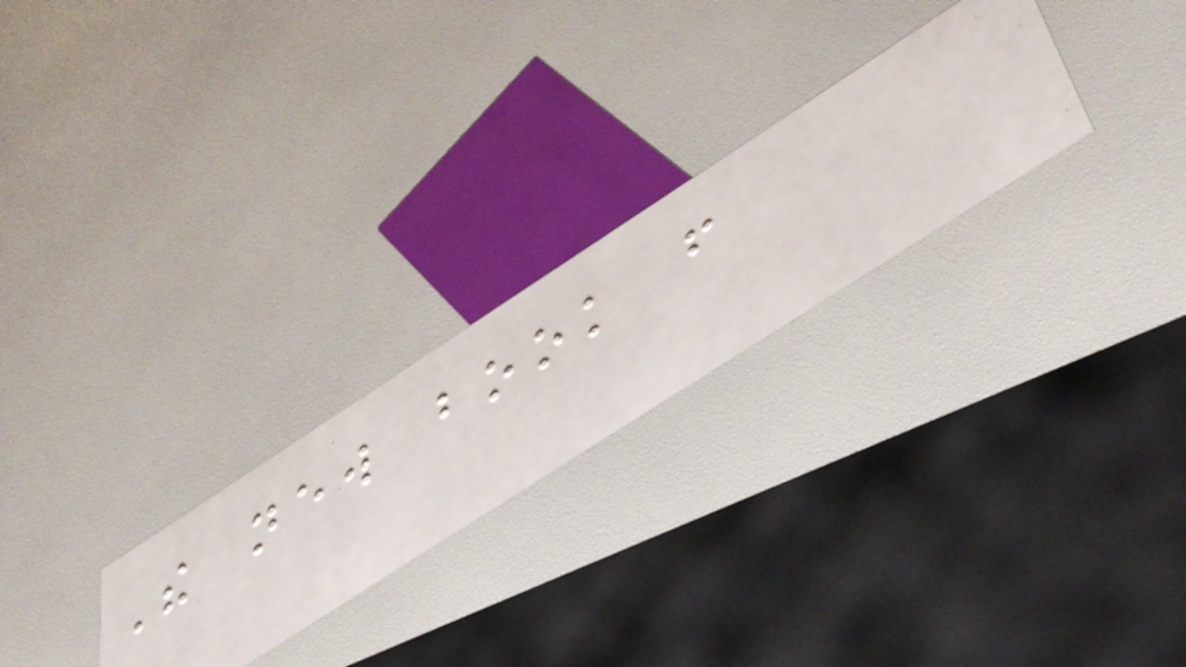The new book from
